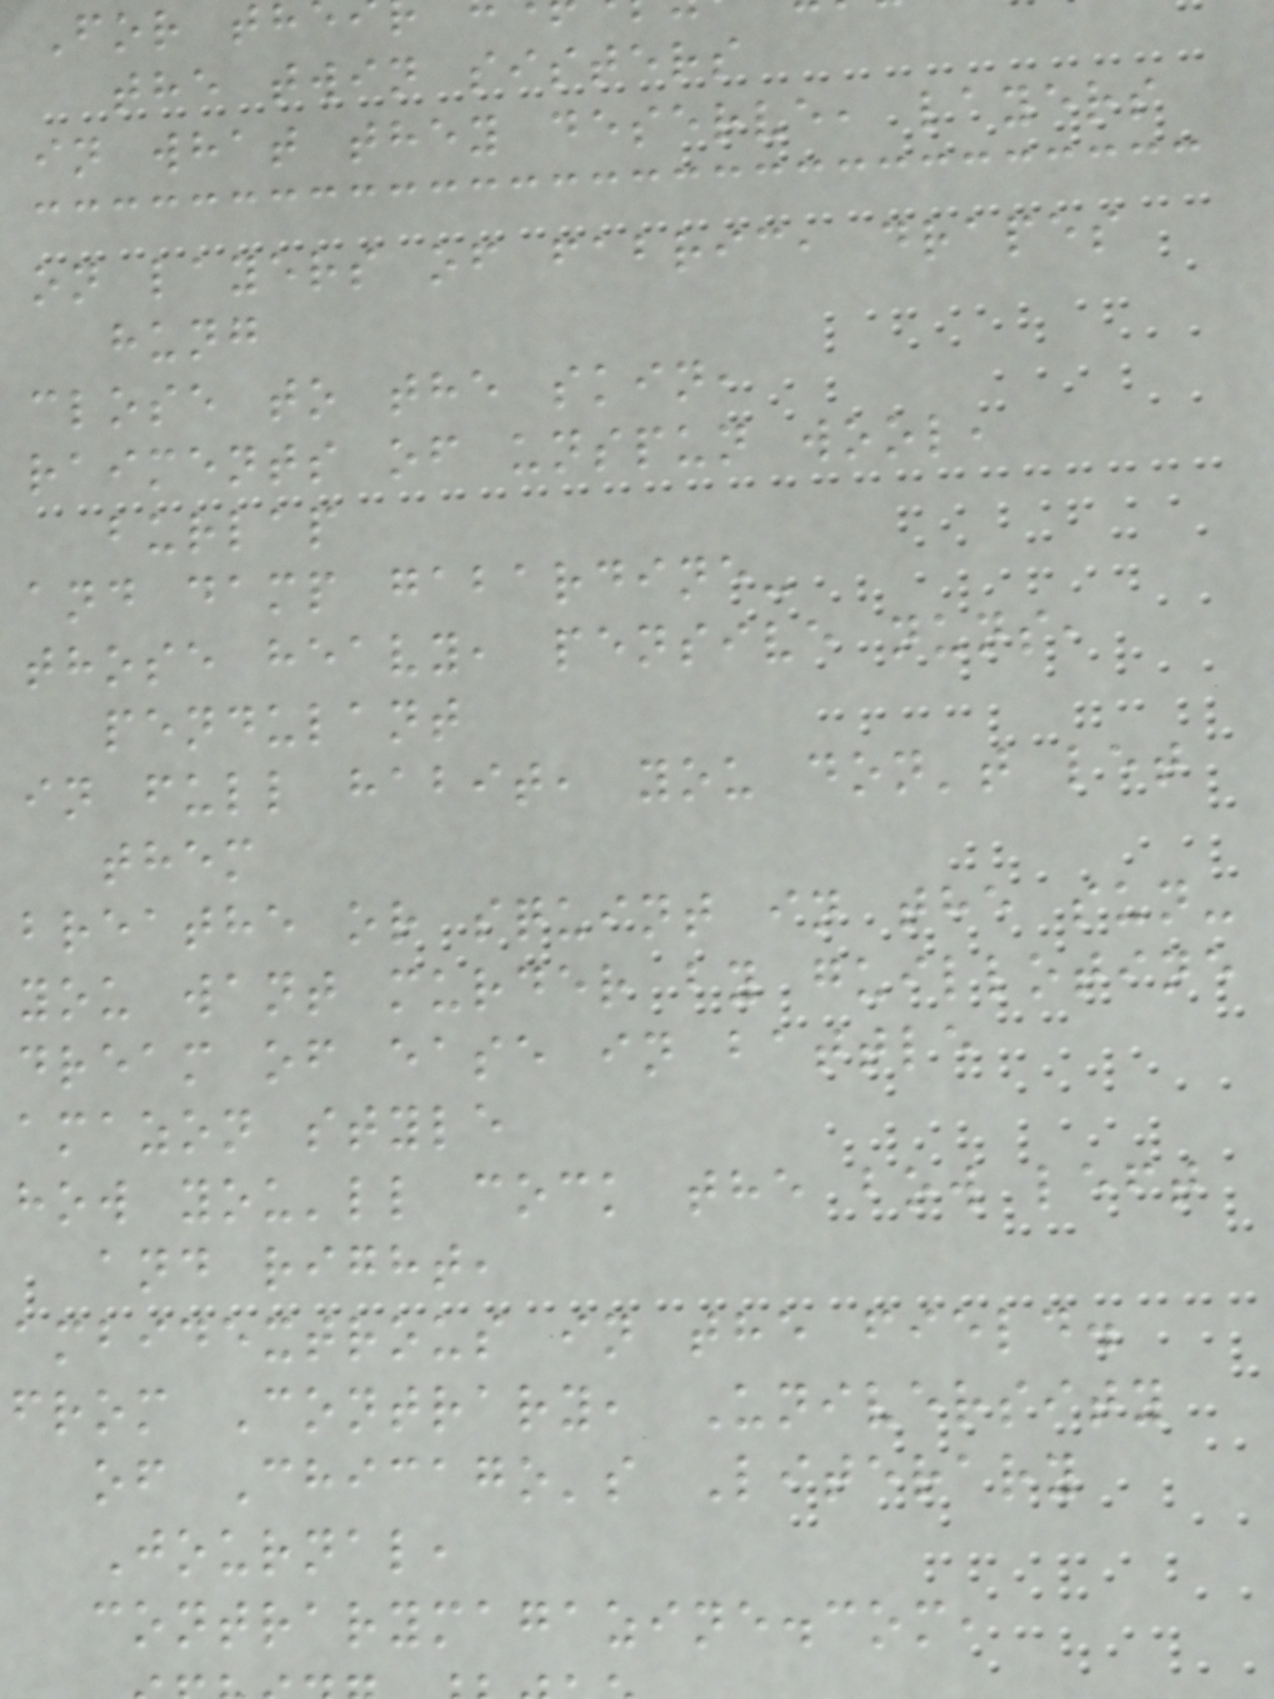For th
the twin sisters
in what they deserve, layers
on layers of fabric, drapes
hung
close to the skin,
raiments of unspun wool,
burlap
and damp gabardine-
those heavy, pensive nuns,
pendulant
in full habit, you don't let
them
breathe or squint in the sun-
you want murder by guillotine
dream of ease in battle
amazon style
how you'll cock the bow left
and right,
ambidextrous in the field.
from Contrary, University
of Chicago's Literary
Journal,
contrarymagazine.com,
